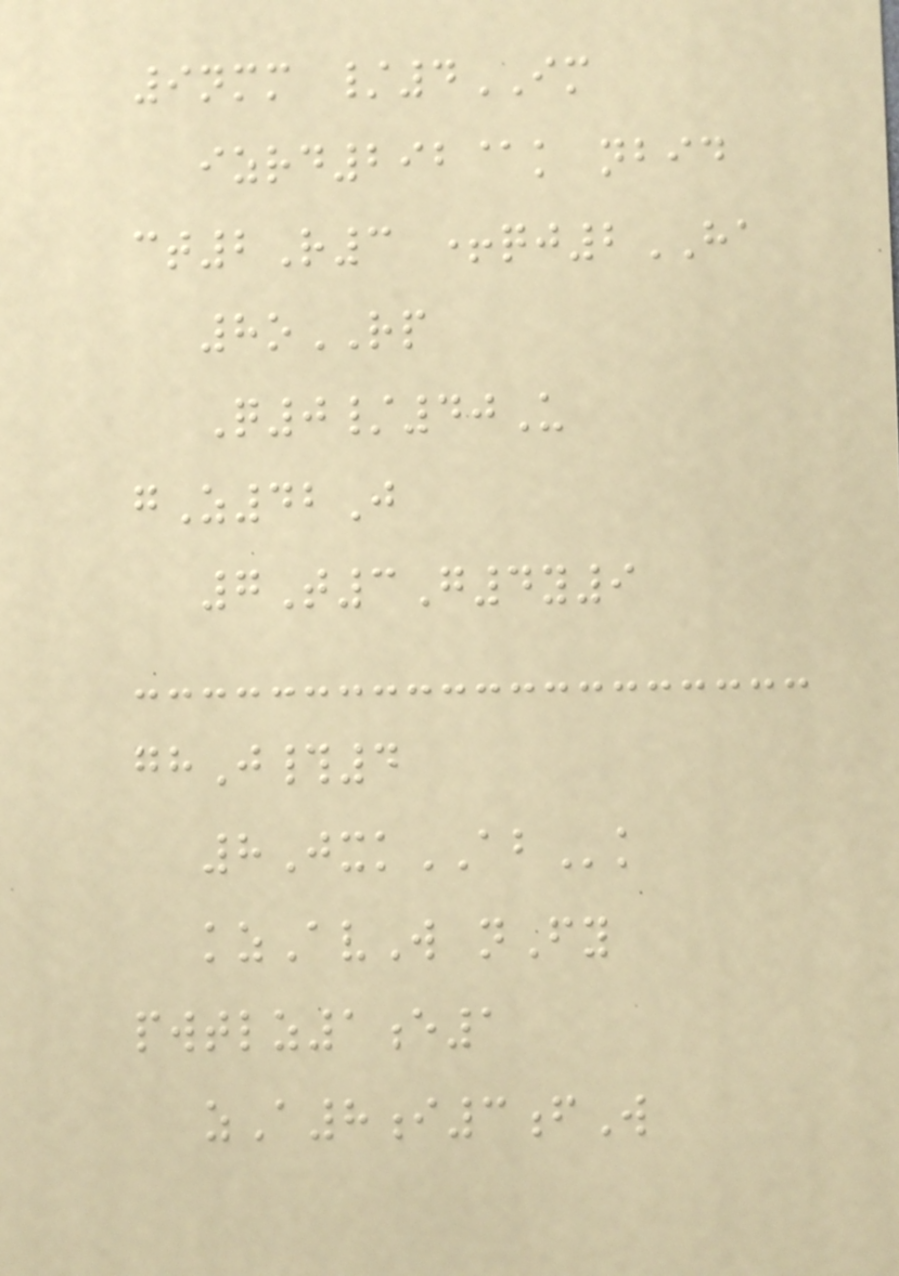9nmm /4IM
izrd292@k nbid
ct2R3 +qj2HA
8oRP
Q0/40U
gZ42J
7T3G4y9
ghJ#4
8JxkABk
kzAvW nFy
pwtlz1e1
zA8i3fW
